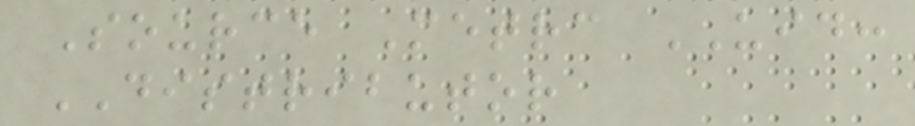Source Metrc UID:
DISTRIBUTOR
